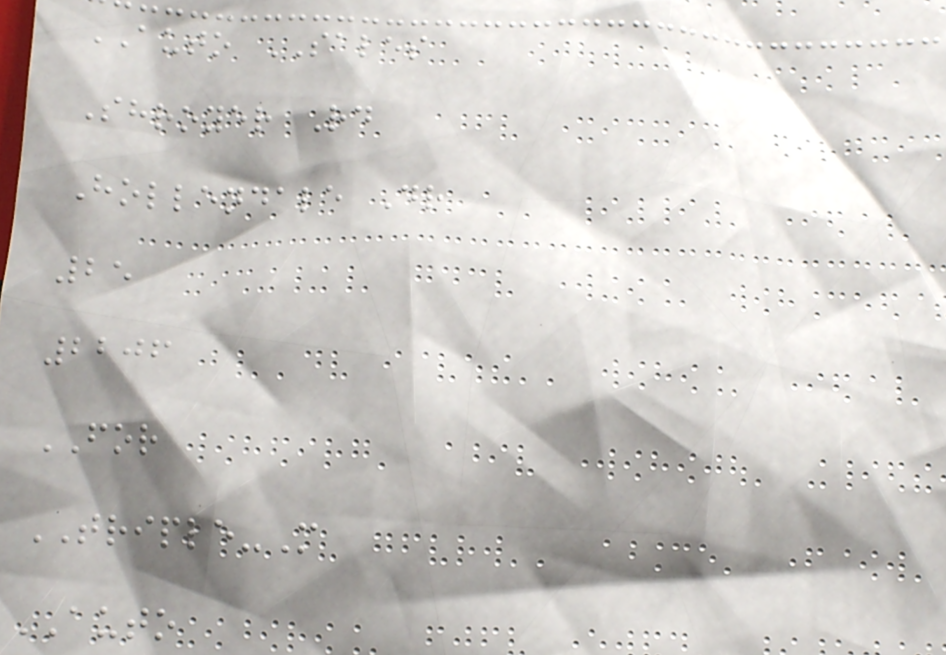AUTO SALES
Shroyer Rd
Hollendale Dr
25
2206
FOR
TRIPLE-M
AUTO
